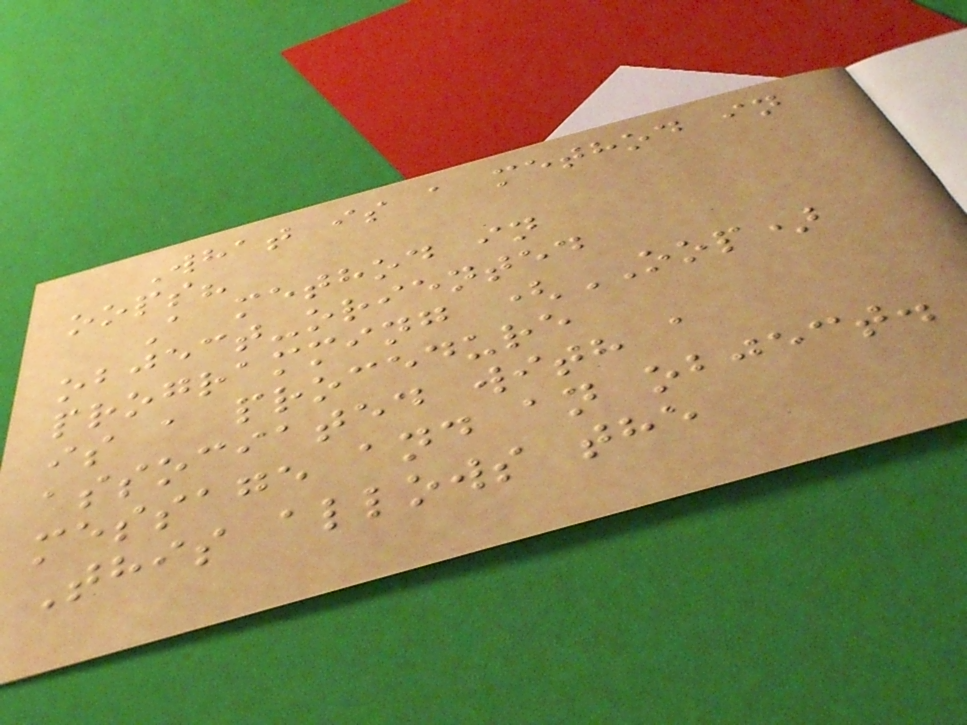What is a method in
oops?
A method in
object-oriented
programming (OOP)
is a procedure
associated with a
message and an object.
This allows the
